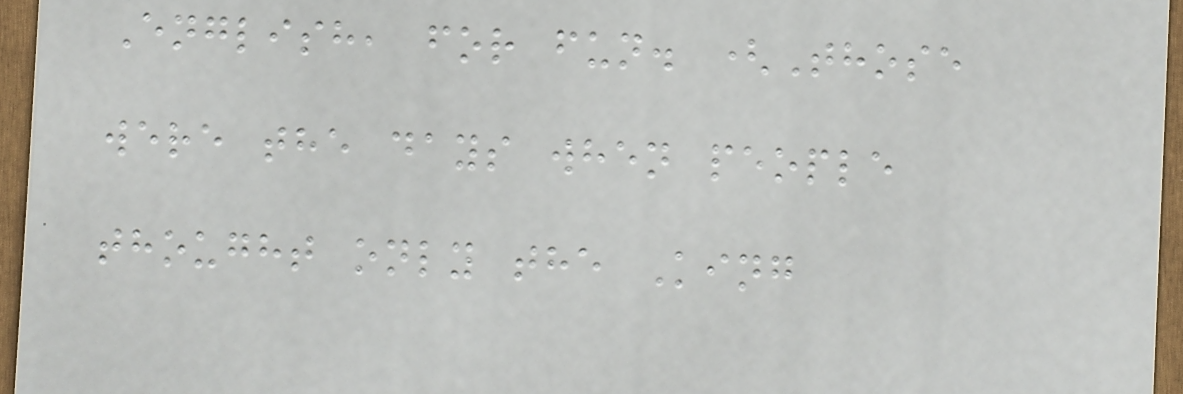English, for fun. (Those
were the days when people
thought only the King
